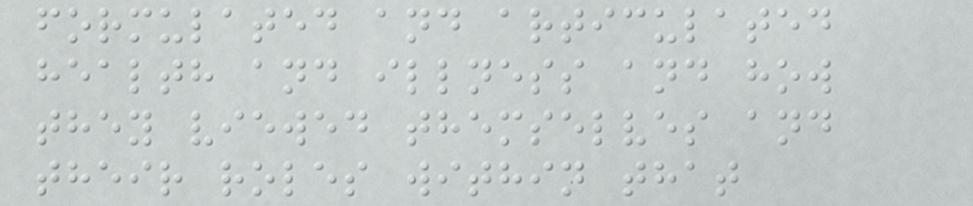formulated and articulated
health and illness and how
they viewed themselves and
their roles within that
